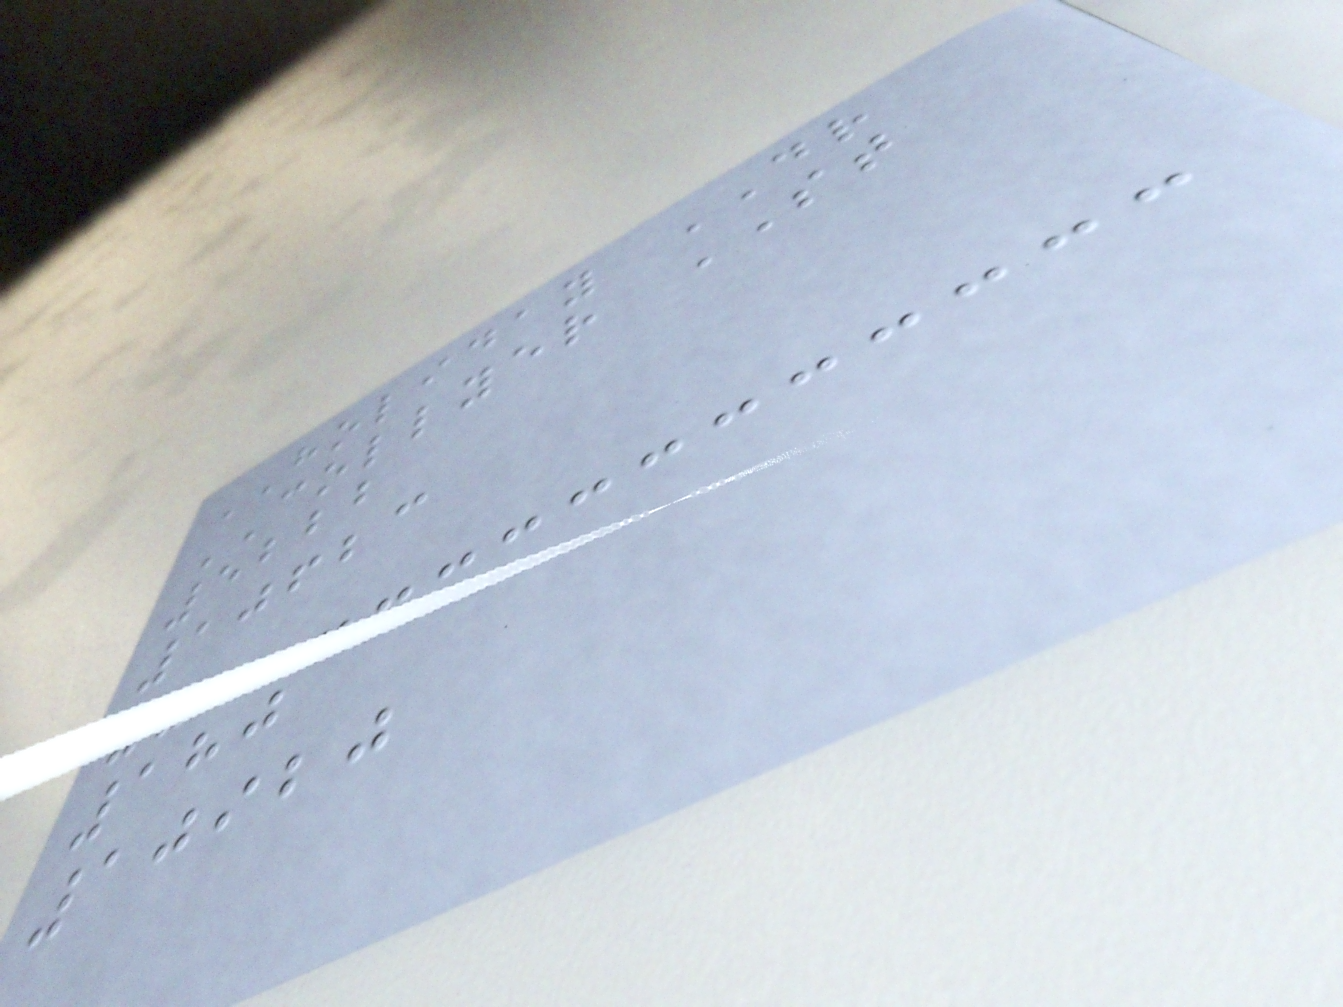HOLIDAY DR
COLLYER ST
5222
10623
180
10920
